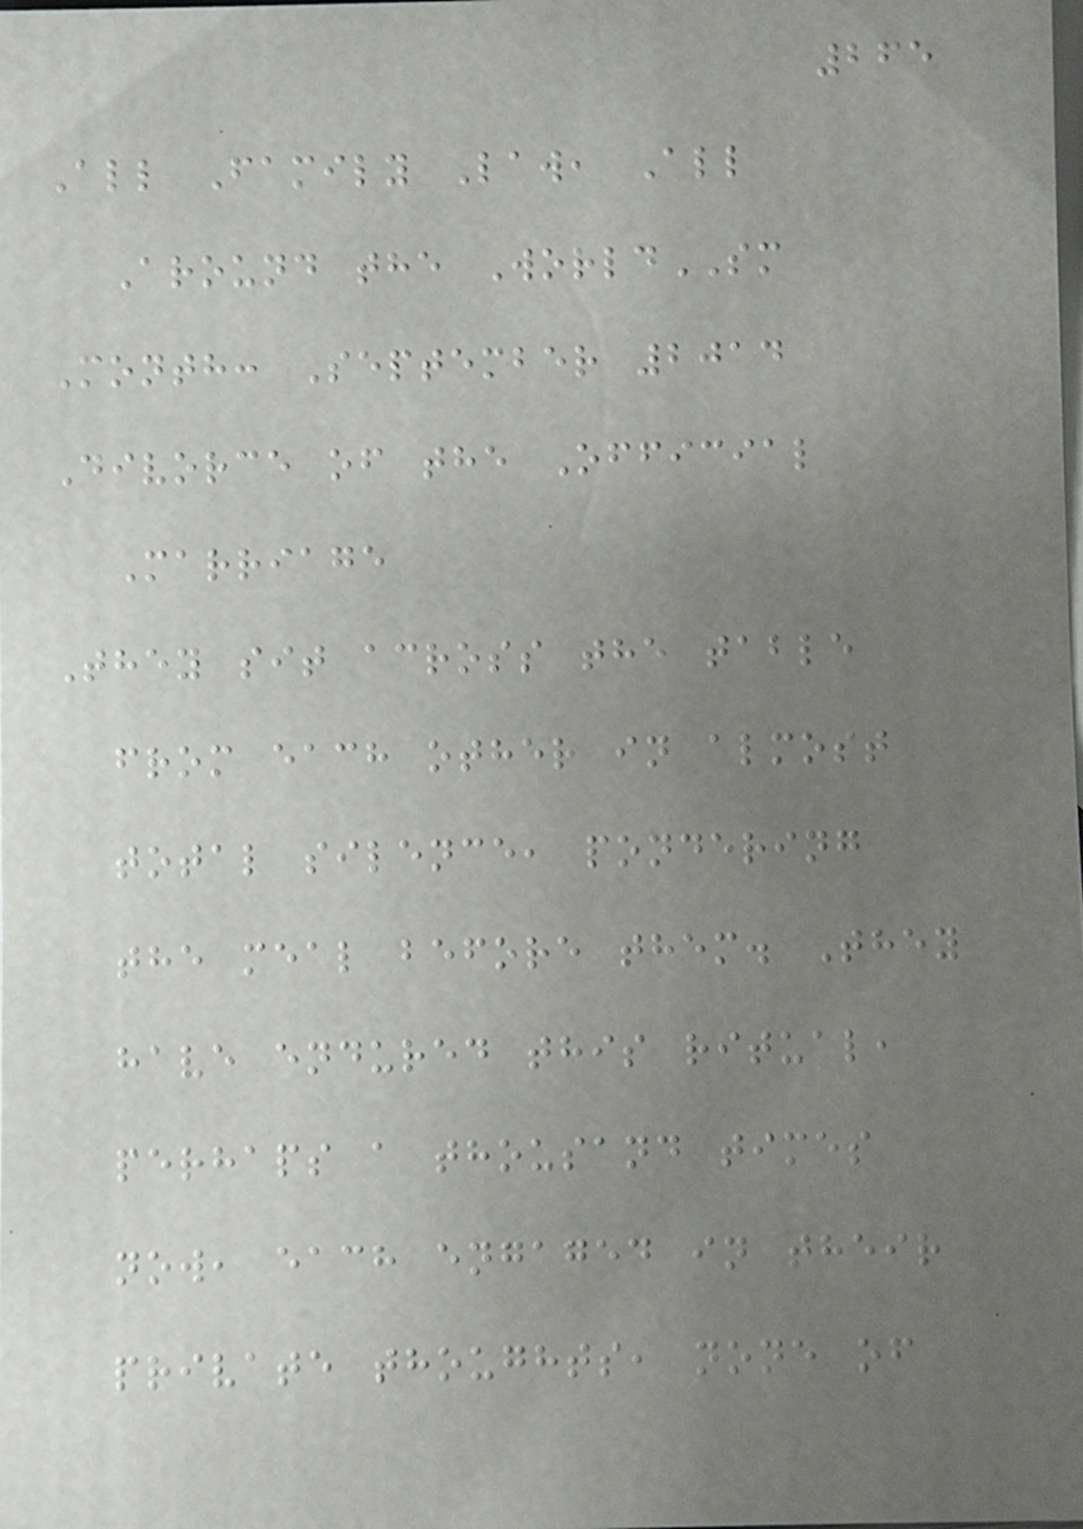265
All Family Law, All
Around the WorldSM
Month: September 2014
Divorce of the Official
Marriage
They sit across the table
from each other in almost
total silence, pondering
the meal before them. They
have endured this ritual,
perhaps a thousand times
now, each engaged in their
private thoughts, none of
